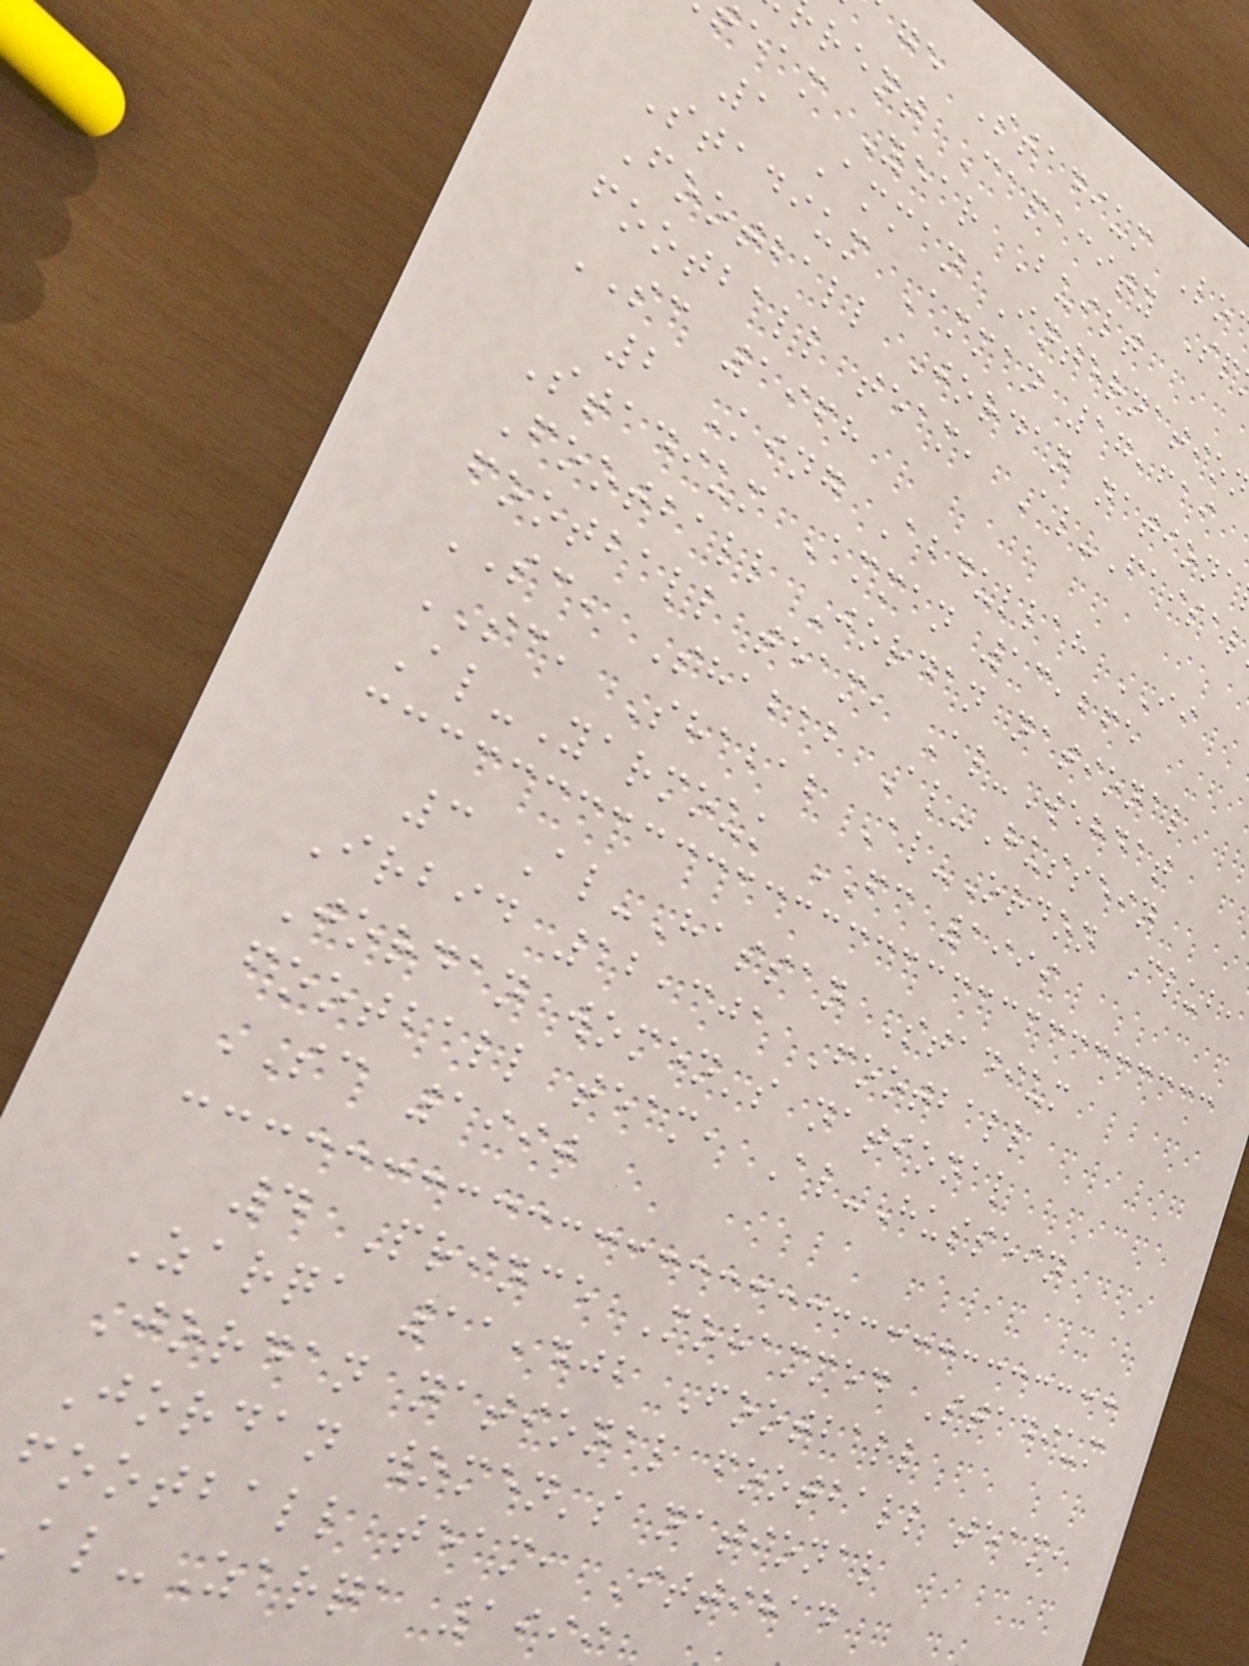ge Stadium Lo
rent Capacity Sp
eam Year Built
1 Amman Internatio
Stadium Amman 17,619
Football Jordan nationa
football team, Al-Faisal
SC 1968
2 King Abdullah II
Stadium Amman 13,265
Football Jordan national
football team, Al-Wehdat
SC, Shabab Al-Hussein
SC, Shabab Al-Ordon Club,
Al-Yarmouk FC 1999
3 Al-Hassan Stadium
Irbid 12,301 Football
Jordan women's national
football team, Al-Hussein
SC 1990
4 Prince Mohammed Stadium
Zarqa 11,402 Football
Jordan national football team,
Jordan women's national
football team, Ittihad
l-Zarqa 1999
